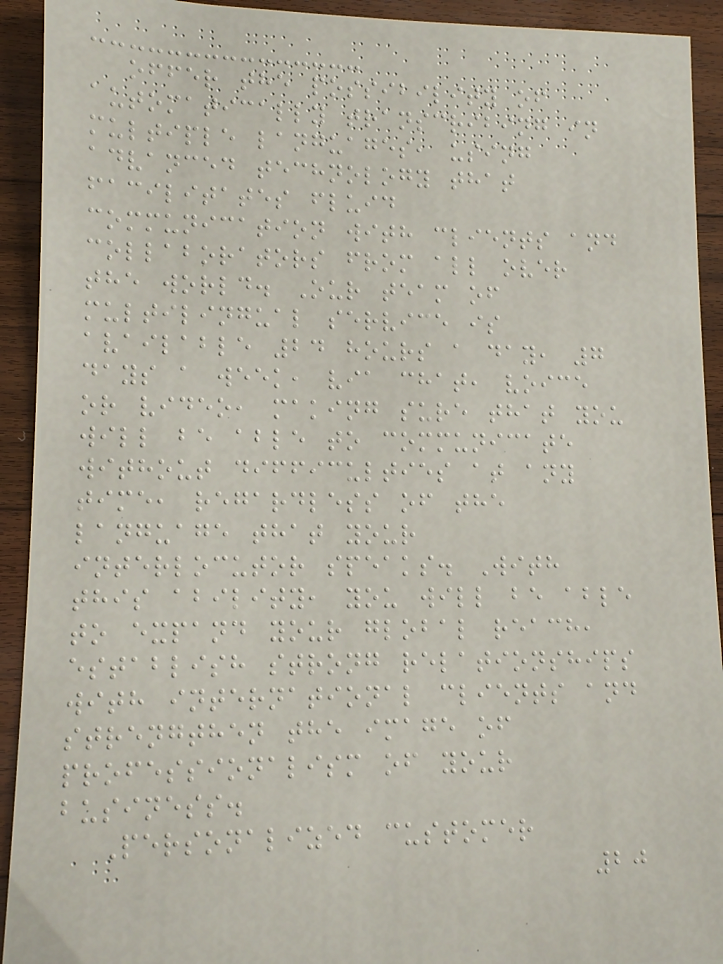offer the possibility of
automatically transcribing in
multiple languages, using
advanced technology that
facilitates fluid
communication with clients and
collaborators from all over
the world. Our team of
multilingual service is
available 24 hours a day, 7
days a week, via chat, voice
or video, making sure that you
will be able to communicate
without difficulties at any
time, regardless of the
language that your
interlocutor speaks. With
this ability, you will be able
to expand your global reach,
establish strong relationships
with international clients and
strengthen the image of
professionalism of your
business.
Personalized customer
20
